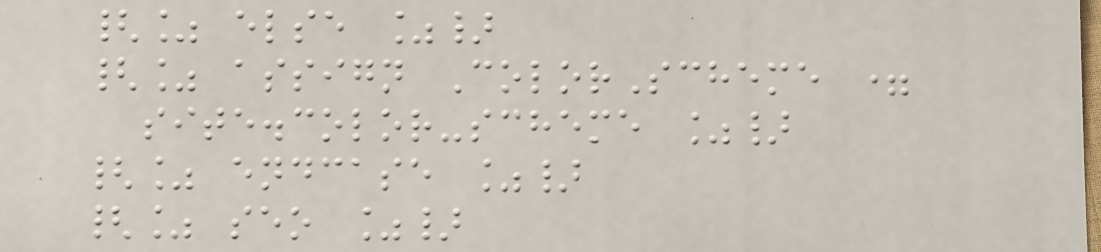{% else %}
{% assign ColorScheme =
site.color-scheme %}
{% endcase %}
{% seo %}
